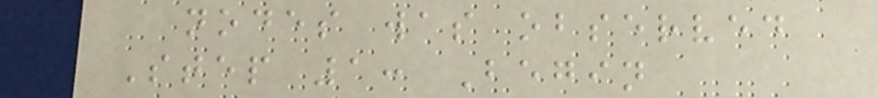nodes was observed
Step 1: Begin
